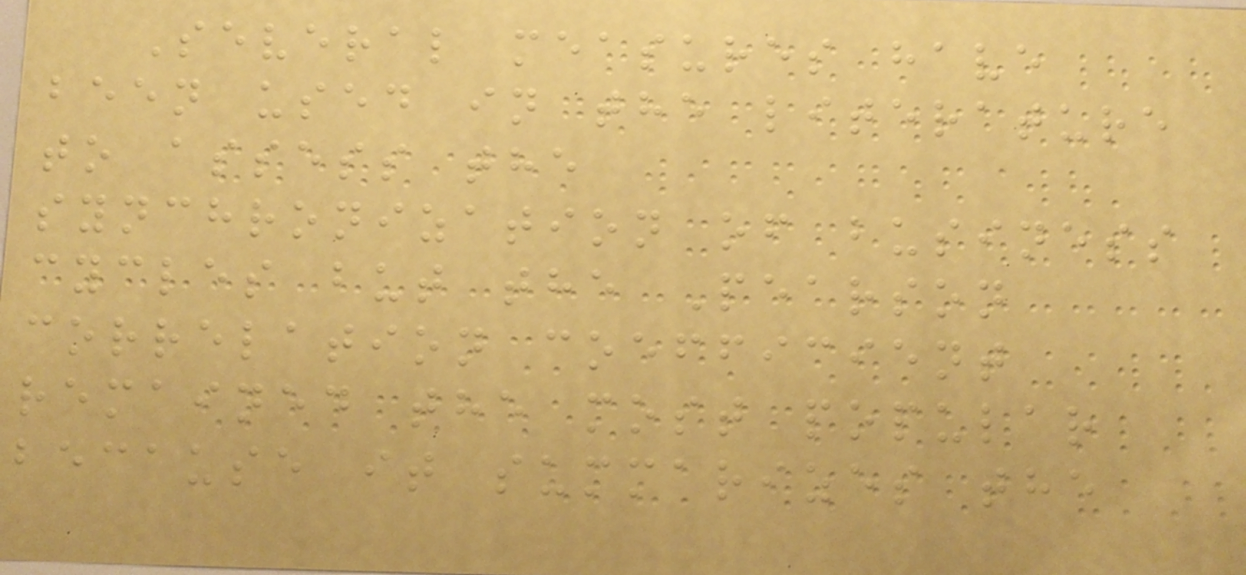Several measures have
been used in the literature
to assess the
synchronization of business
cycles but the Pearson
correlation coefficient
remained the most popular
because it summarizes the
